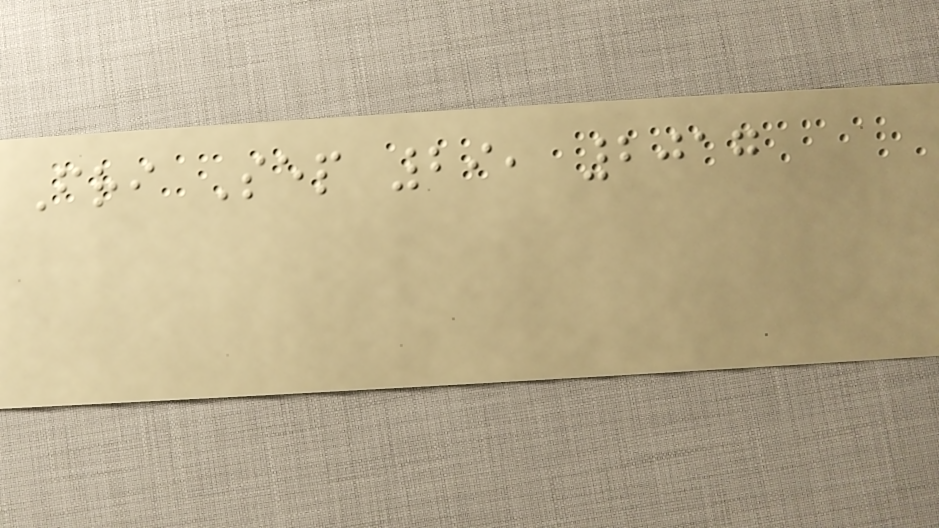Fri Sep 29, 2017
